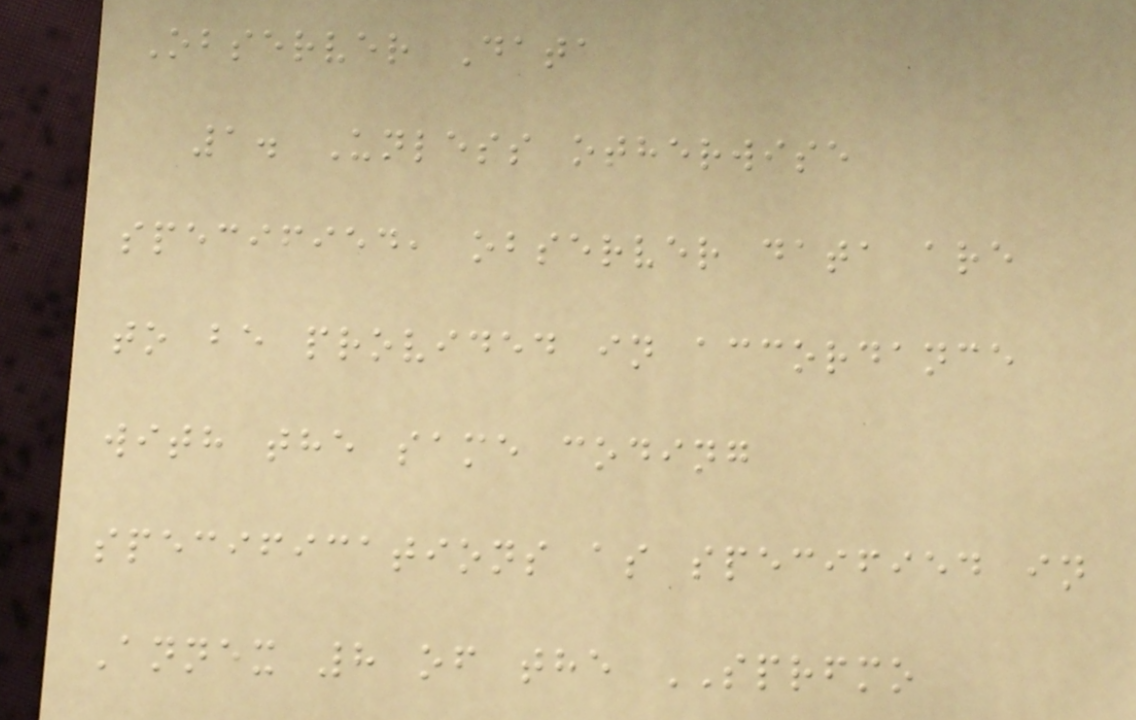Observer Data
1. Unless otherwise
specified, observer data are
to be provided in accordance
with the same coding
specifications as specified in
Annex 8 of the SPRFMO
